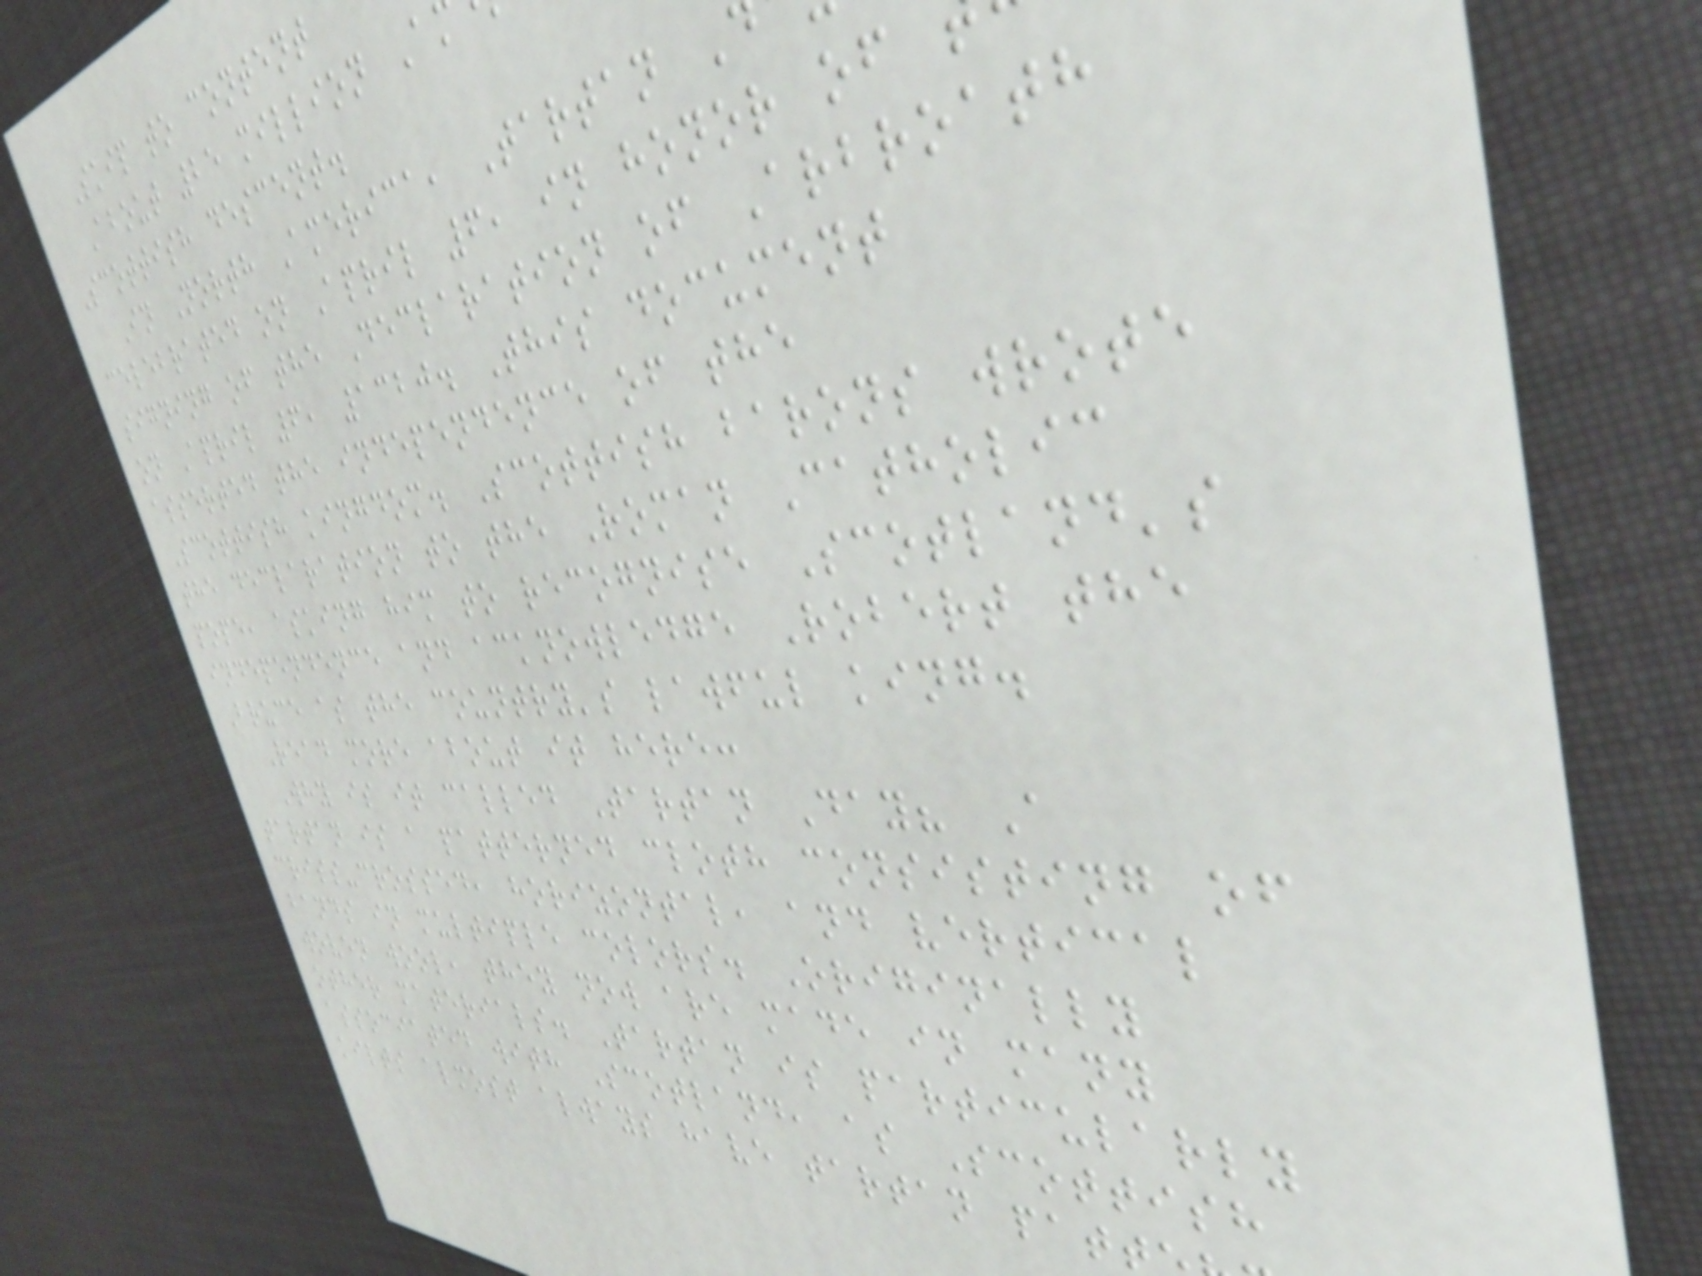Skip to content
About 25 million A
Scottish descent.
In North America, Tartan
celebrated on April 6, in honor of
signing of the Declaration of Arbroath
on April 6, 1320. This document
asserted the independence of the
Scottish kingdom. Scottish barons wrote
the declaration to the Roman Catholic
pope, asking him to recognise Scotland's
independence and acknowledge Robert the
Bruce as the country's lawful king.
Read more about it here:
Why is it called Tartan Day? A
tartan is a patterned cloth consisting of
criss-crossed, horizontal, and vertical
bands in multiple colors. Originally
woven wool, they now are made in many
other materials. Tartan is particularly
associated with Scotland, as Scottish
kilts almost always have tartan patt
